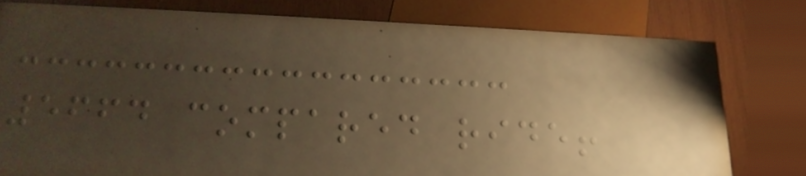5664 compared ride!
